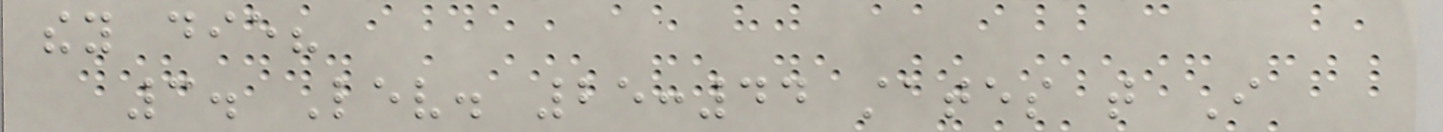they die?
3. Lev. 25:44 states that I
